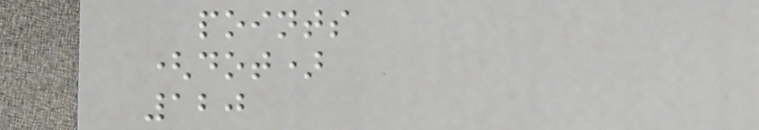points
(dot)
120
